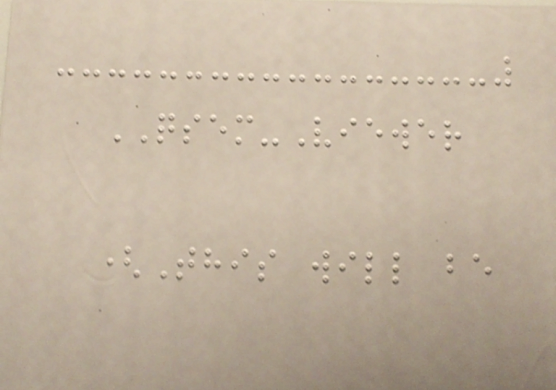QSEM-Viewer
(This will be
